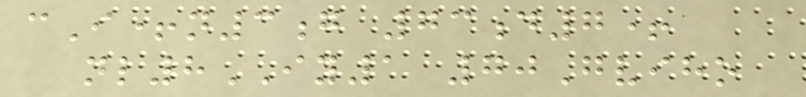cI+n3g 73d7+
nl8IY1 70Gviho
